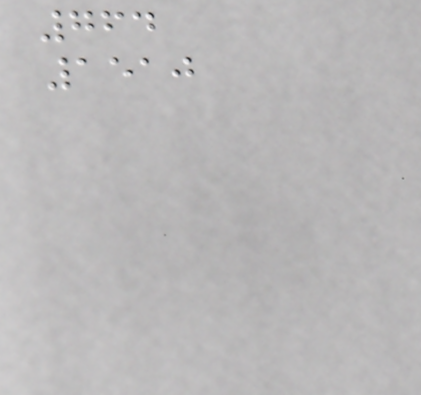764
1510
